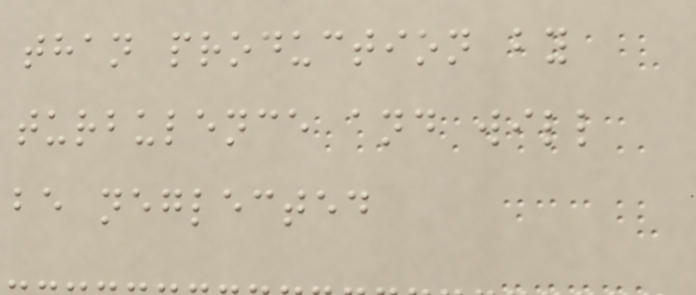than production by
turbulence and will
be neglected
